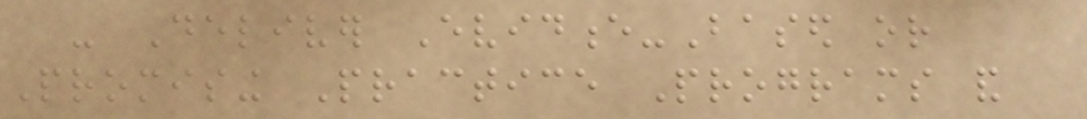- Deliver Evidence-Based or
Promising Practice Programs and
